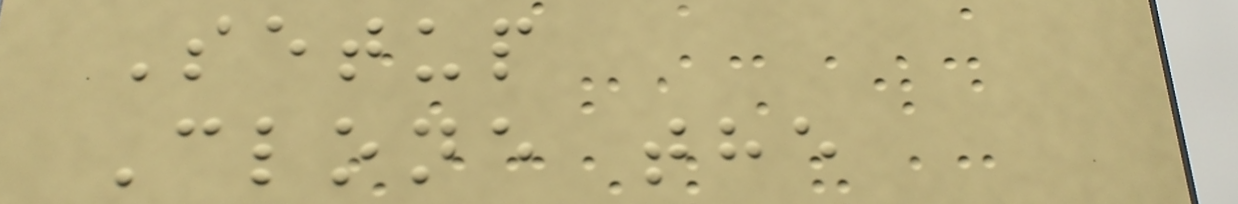Setup
Clone the
